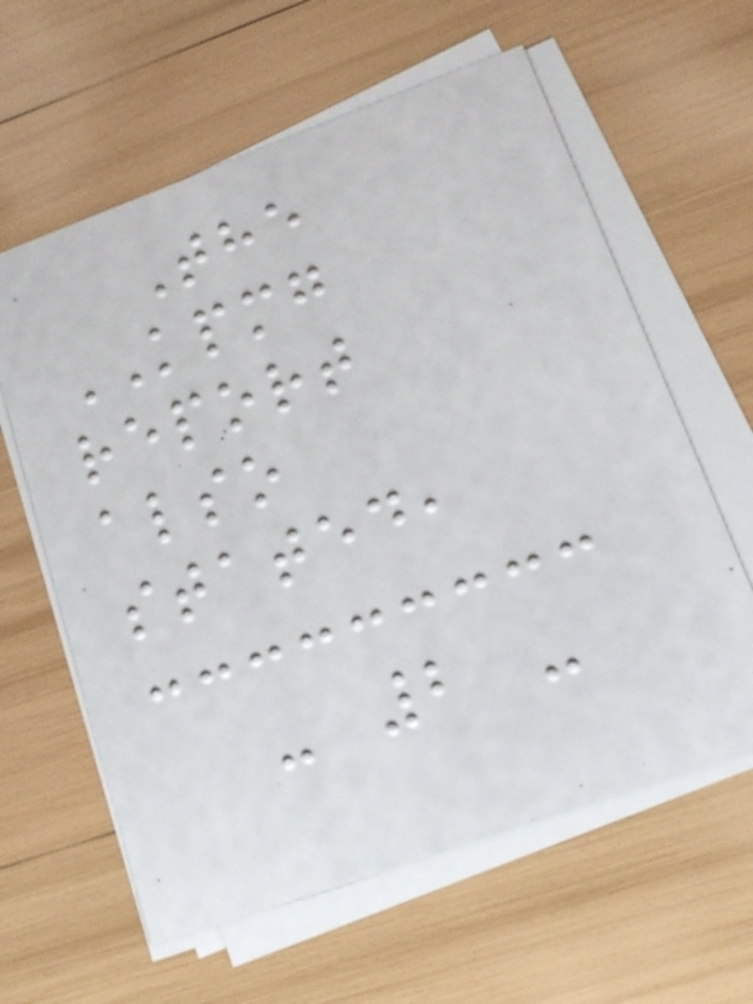The
KPMG
report
also
stated,
- 2 -
